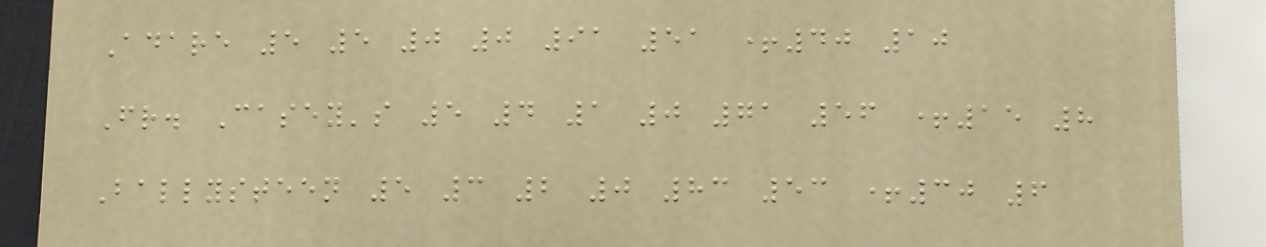Adare 5 5 0 0 91 51 +40 10
Fr. Casey's 5 4 1 0 71 56 +15 8
Ballysteen 5 3 2 0 83 53 +30 6
